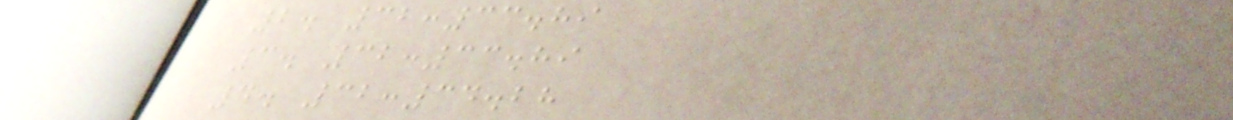2. 32:33.89
3. 32:33.89
4. 32:34.28
